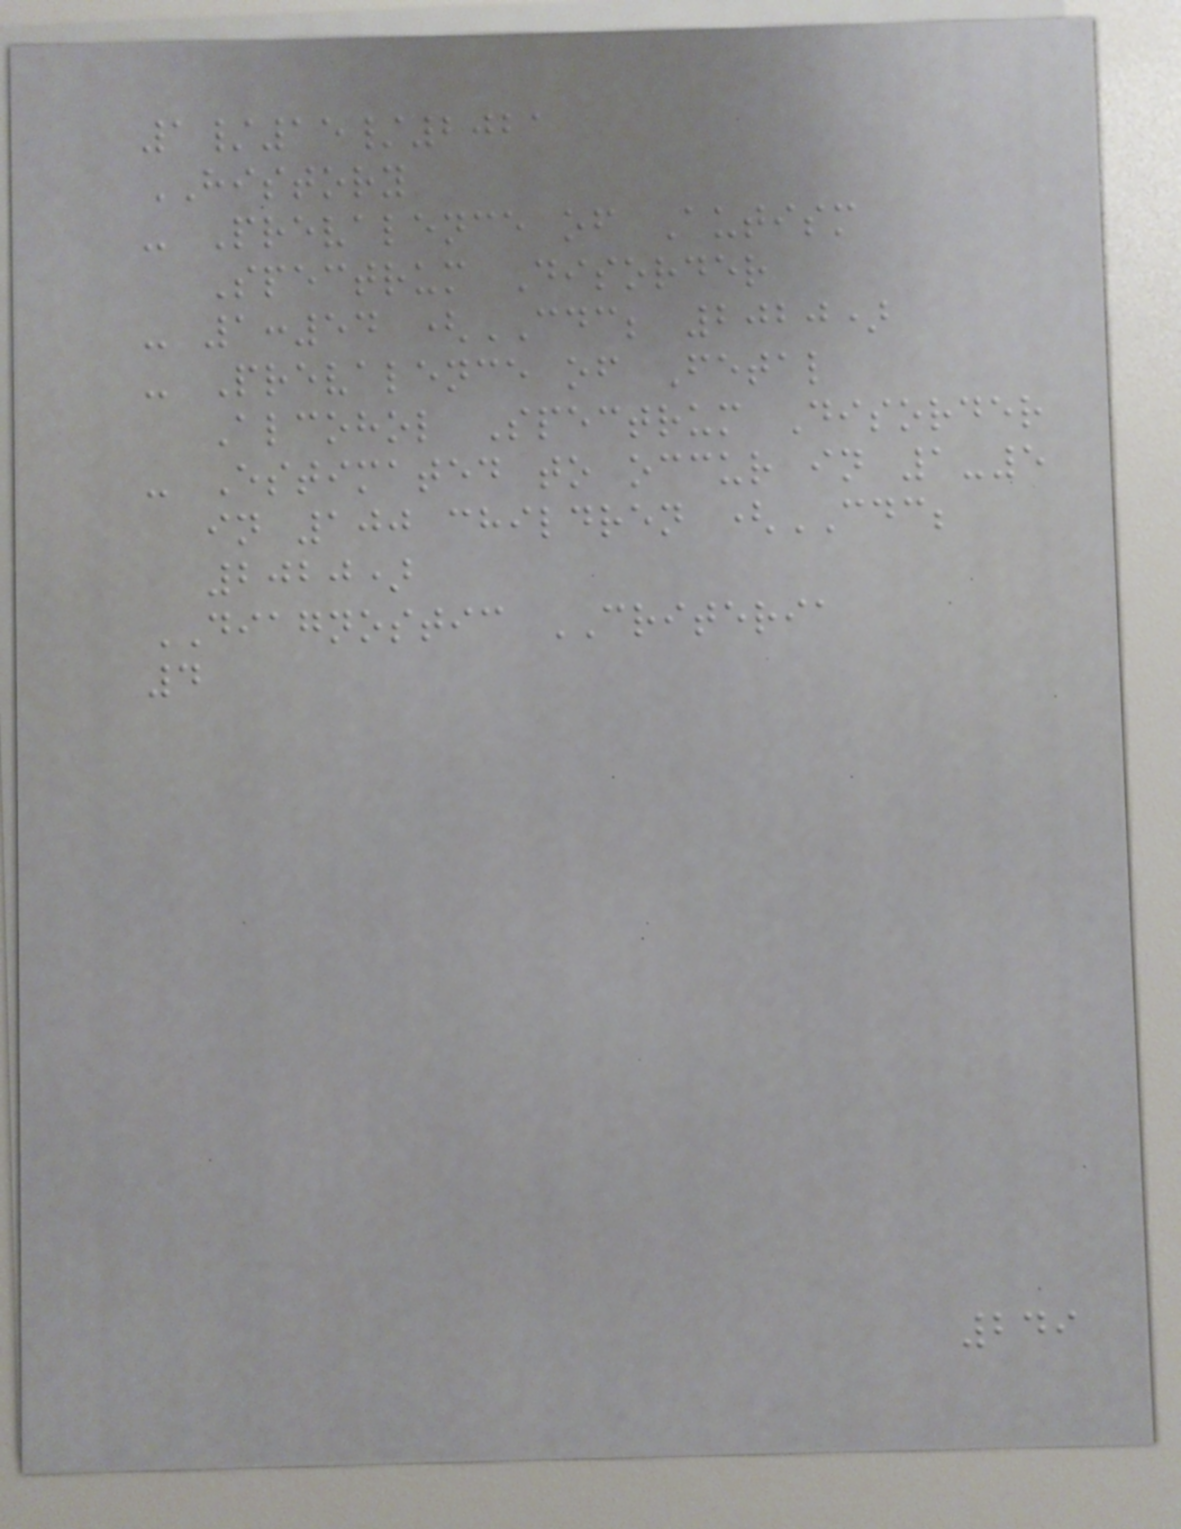1/15/2021
HISTORY
- Prevalence of Autism
Spectrum Disorder
- 1:54 (CDC; 2020)
- Prevalence of Fetal
Alcohol Spectrum Disorder
- Estimated to occur in 1-5
in 100 children (CDC;
2020)
DIAGNOSTIC CRITERIA
4
249
